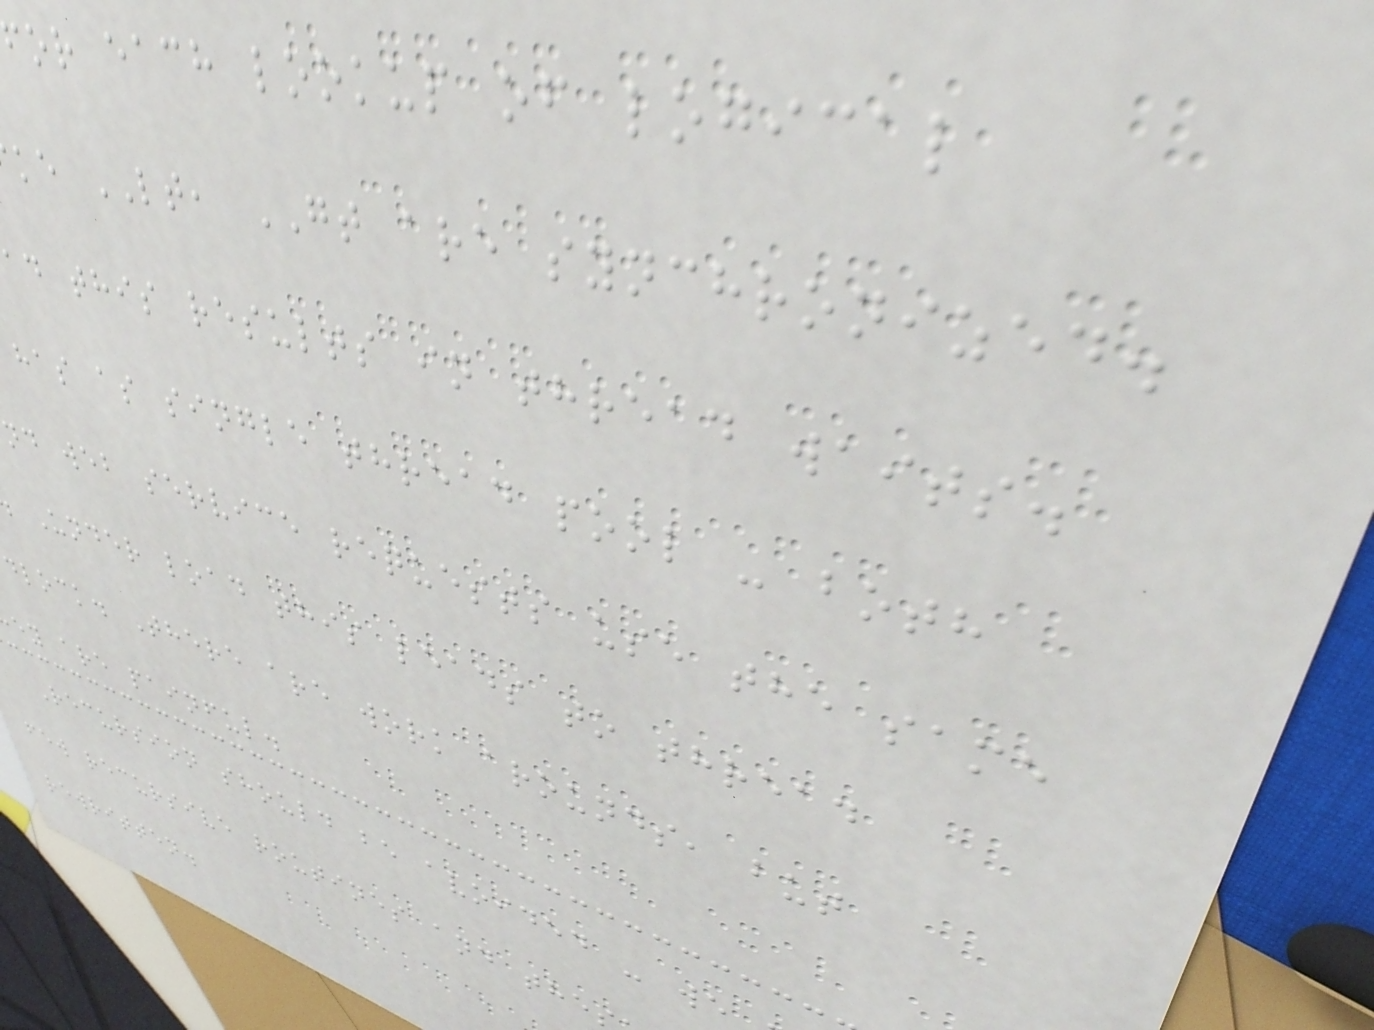for each lookup of logical
ke LT, GT are synchronized.
ad this results in thread waits.
has as single thread pool - both
nd web service requests use the same
Under load this leads to thread
dlock. There are work arounds, but
ey are painful.
Recursion should be avoided - we
few recursive routines and the
rewritten.
